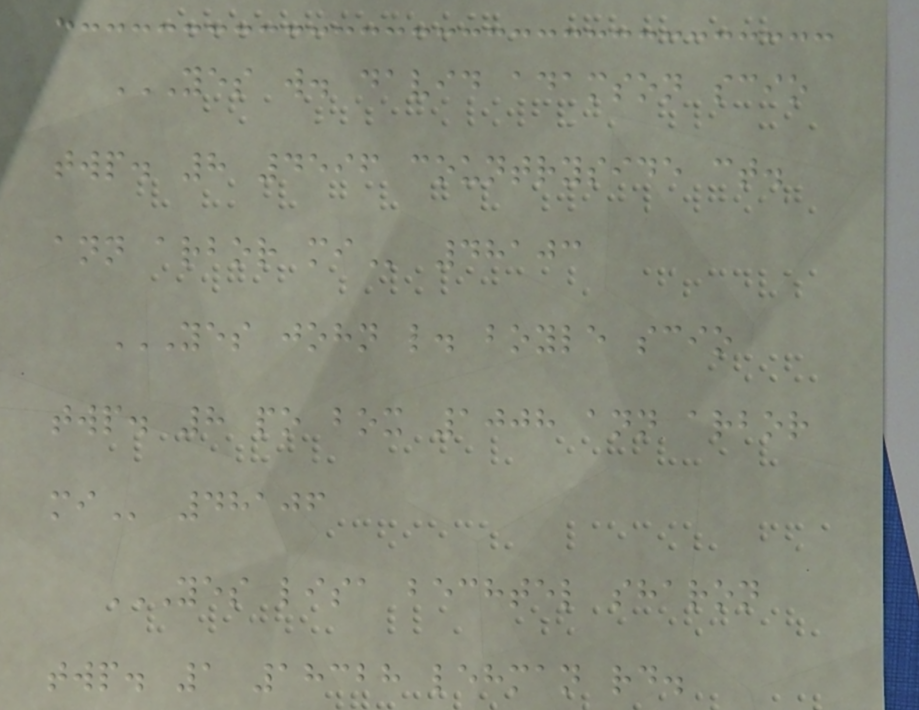YES W. DAVID ADAMSON SCIO
TWP. 8 4596 COUNTRYSIDE CT.
ANN ARBOR MI 48103
YES JOHN L. BOYLE SCIO
TWP. 8 PO BOX 1008 ANN ARBOR
MI 48106
YES LISA BECHTEL SHARON
TWP. 1 18328 LEHMAN RD.
